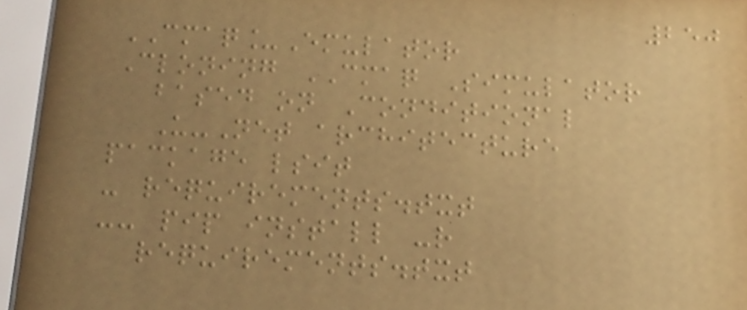250
CMAQ_Emulator
Cloning CMAQ Simulator
based on Conditional
U-Net architecture
package lsit
- requirements.txt
-- pip install -r
requirements.txt
